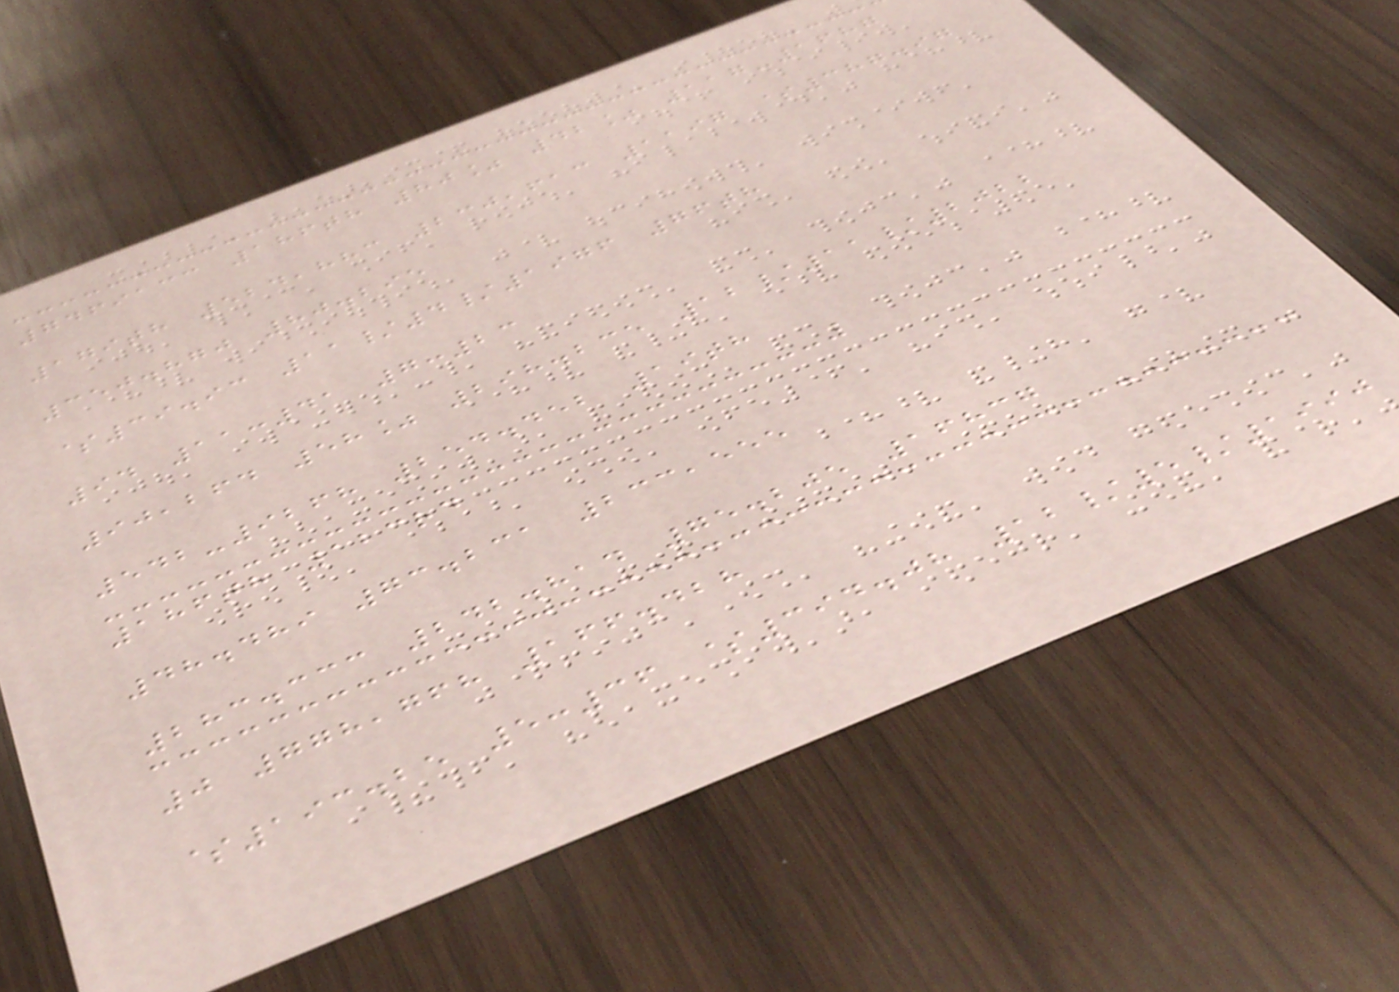7469133 186th 80% 42% 117-1687
179th 524,883 230,613 1197 $387.97
350.870 80.295
$39.93 11/4/1976 76th
94 11:41 7:23
90,264 58% 298.235 12/11/2022
542-9268 254.452 19th
186th 123rd
48.489 73.231 233,555
283.333 242.814 75.205 16837
0 778,768 166.428
$193.25 5:36 $394.08 12/5/1990
